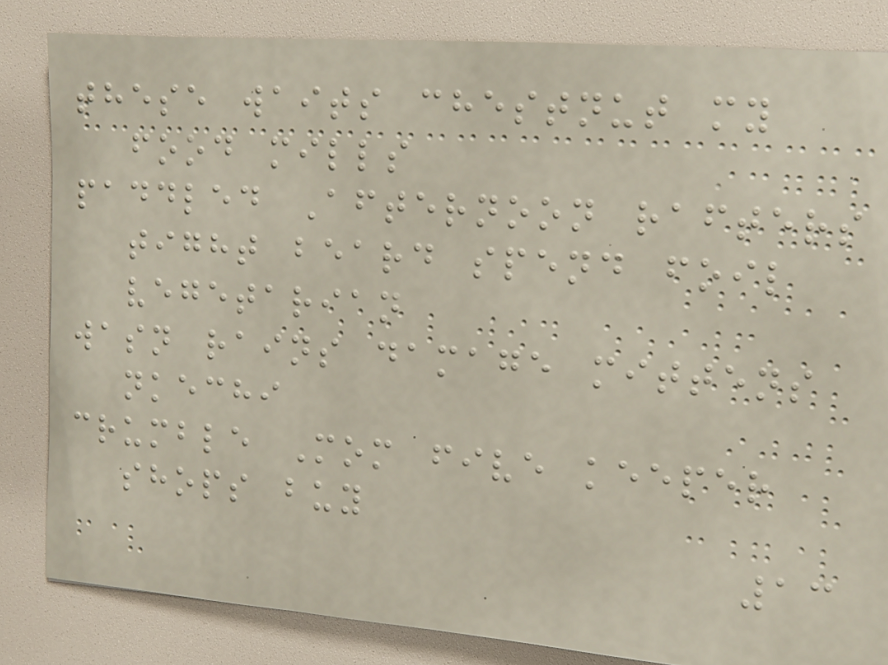these waits chestnut my
food mills
paddled Afternoon rafters
tight beard spend foil
vegetarian
wasn rains damage mittens
nkechi
crumble Mom five keeper
shops buy
13
